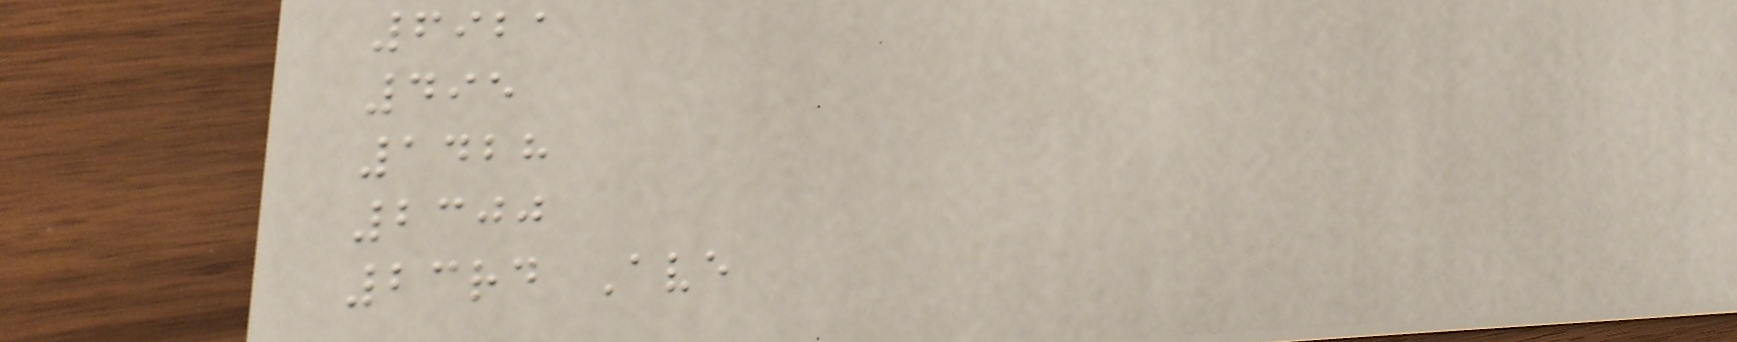6921
495
1428
2300
23rd Ave
